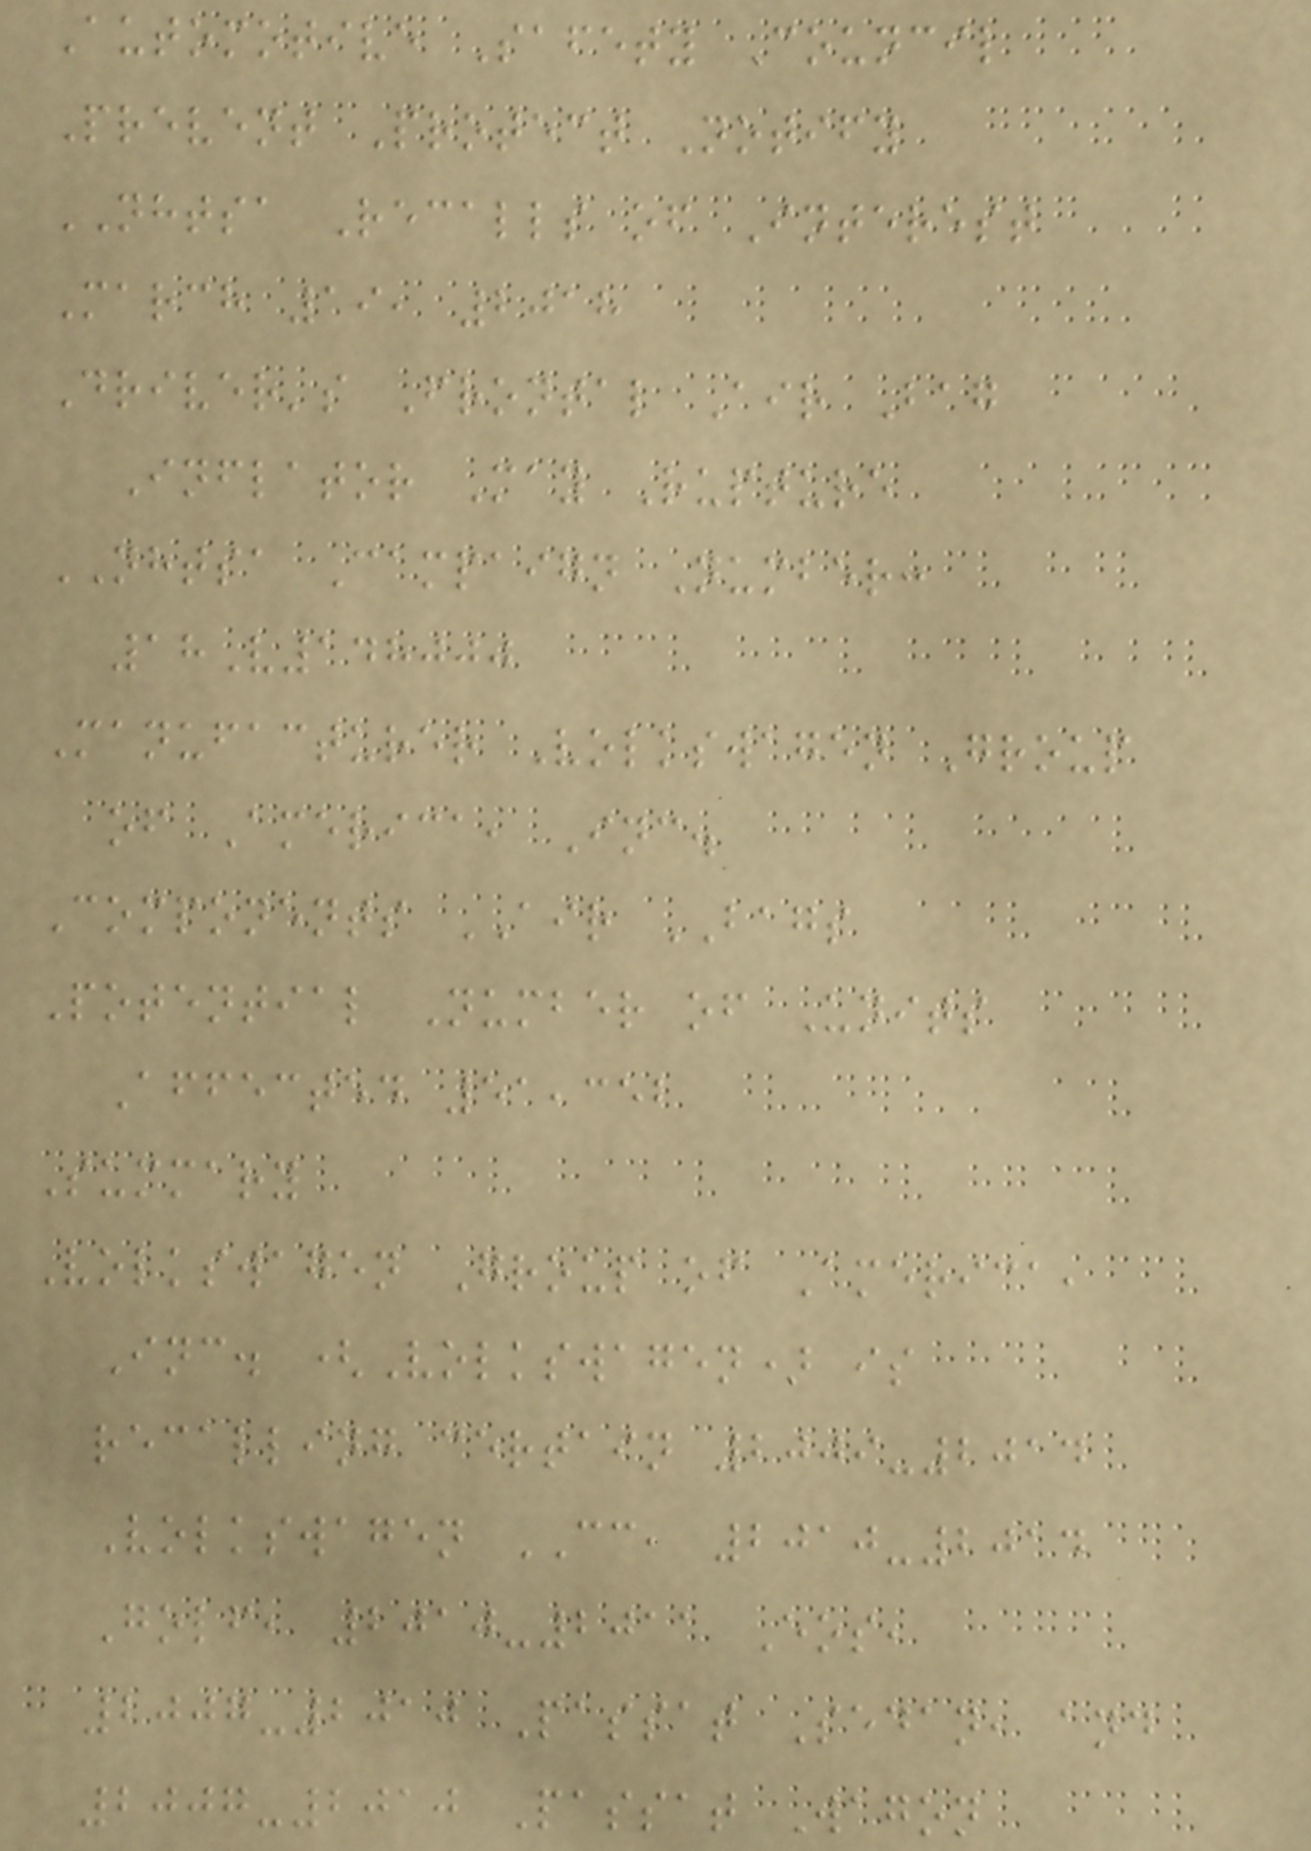Automotive Safety Council
Prevent Protect Notify
NHTSA Recalls of Interest
March 19, 2018
Driver's Frontal Air Bag
Inflator May Rupture
NHTSA Campaign Number:
18V148000
Manufacturer Volkswagen Group
of America, Inc.
Components AIR BAGS
Potential Number of Units
Affected 51,352
Summary
Volkswagen Group of America,
Inc. (Volkswagen) is
recalling certain 2009-2014
Volkswagen CC, 2010-2014
Golf, 2010-2011 Eos,
2007-2010 Passat Sedan, and
2007-2010 Passat Wagon
